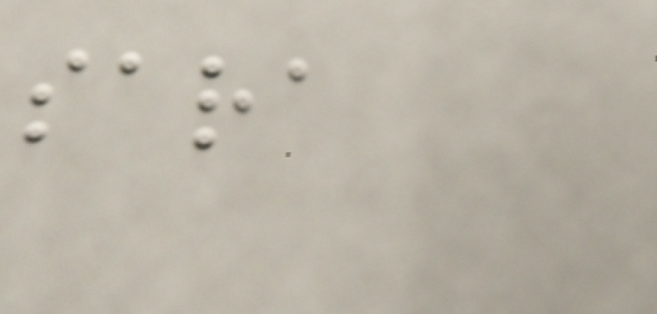sara
